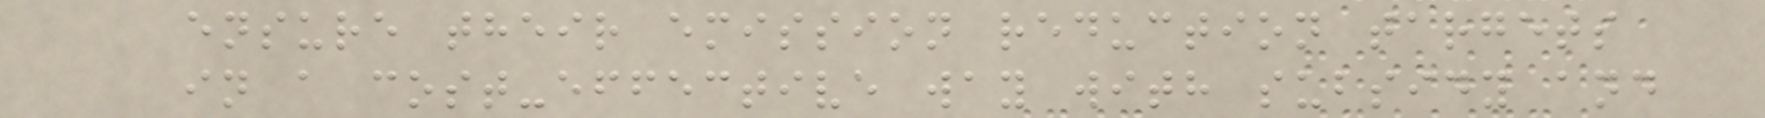ensure their emission reduction targets
in a cost-effective way with subsidy and
